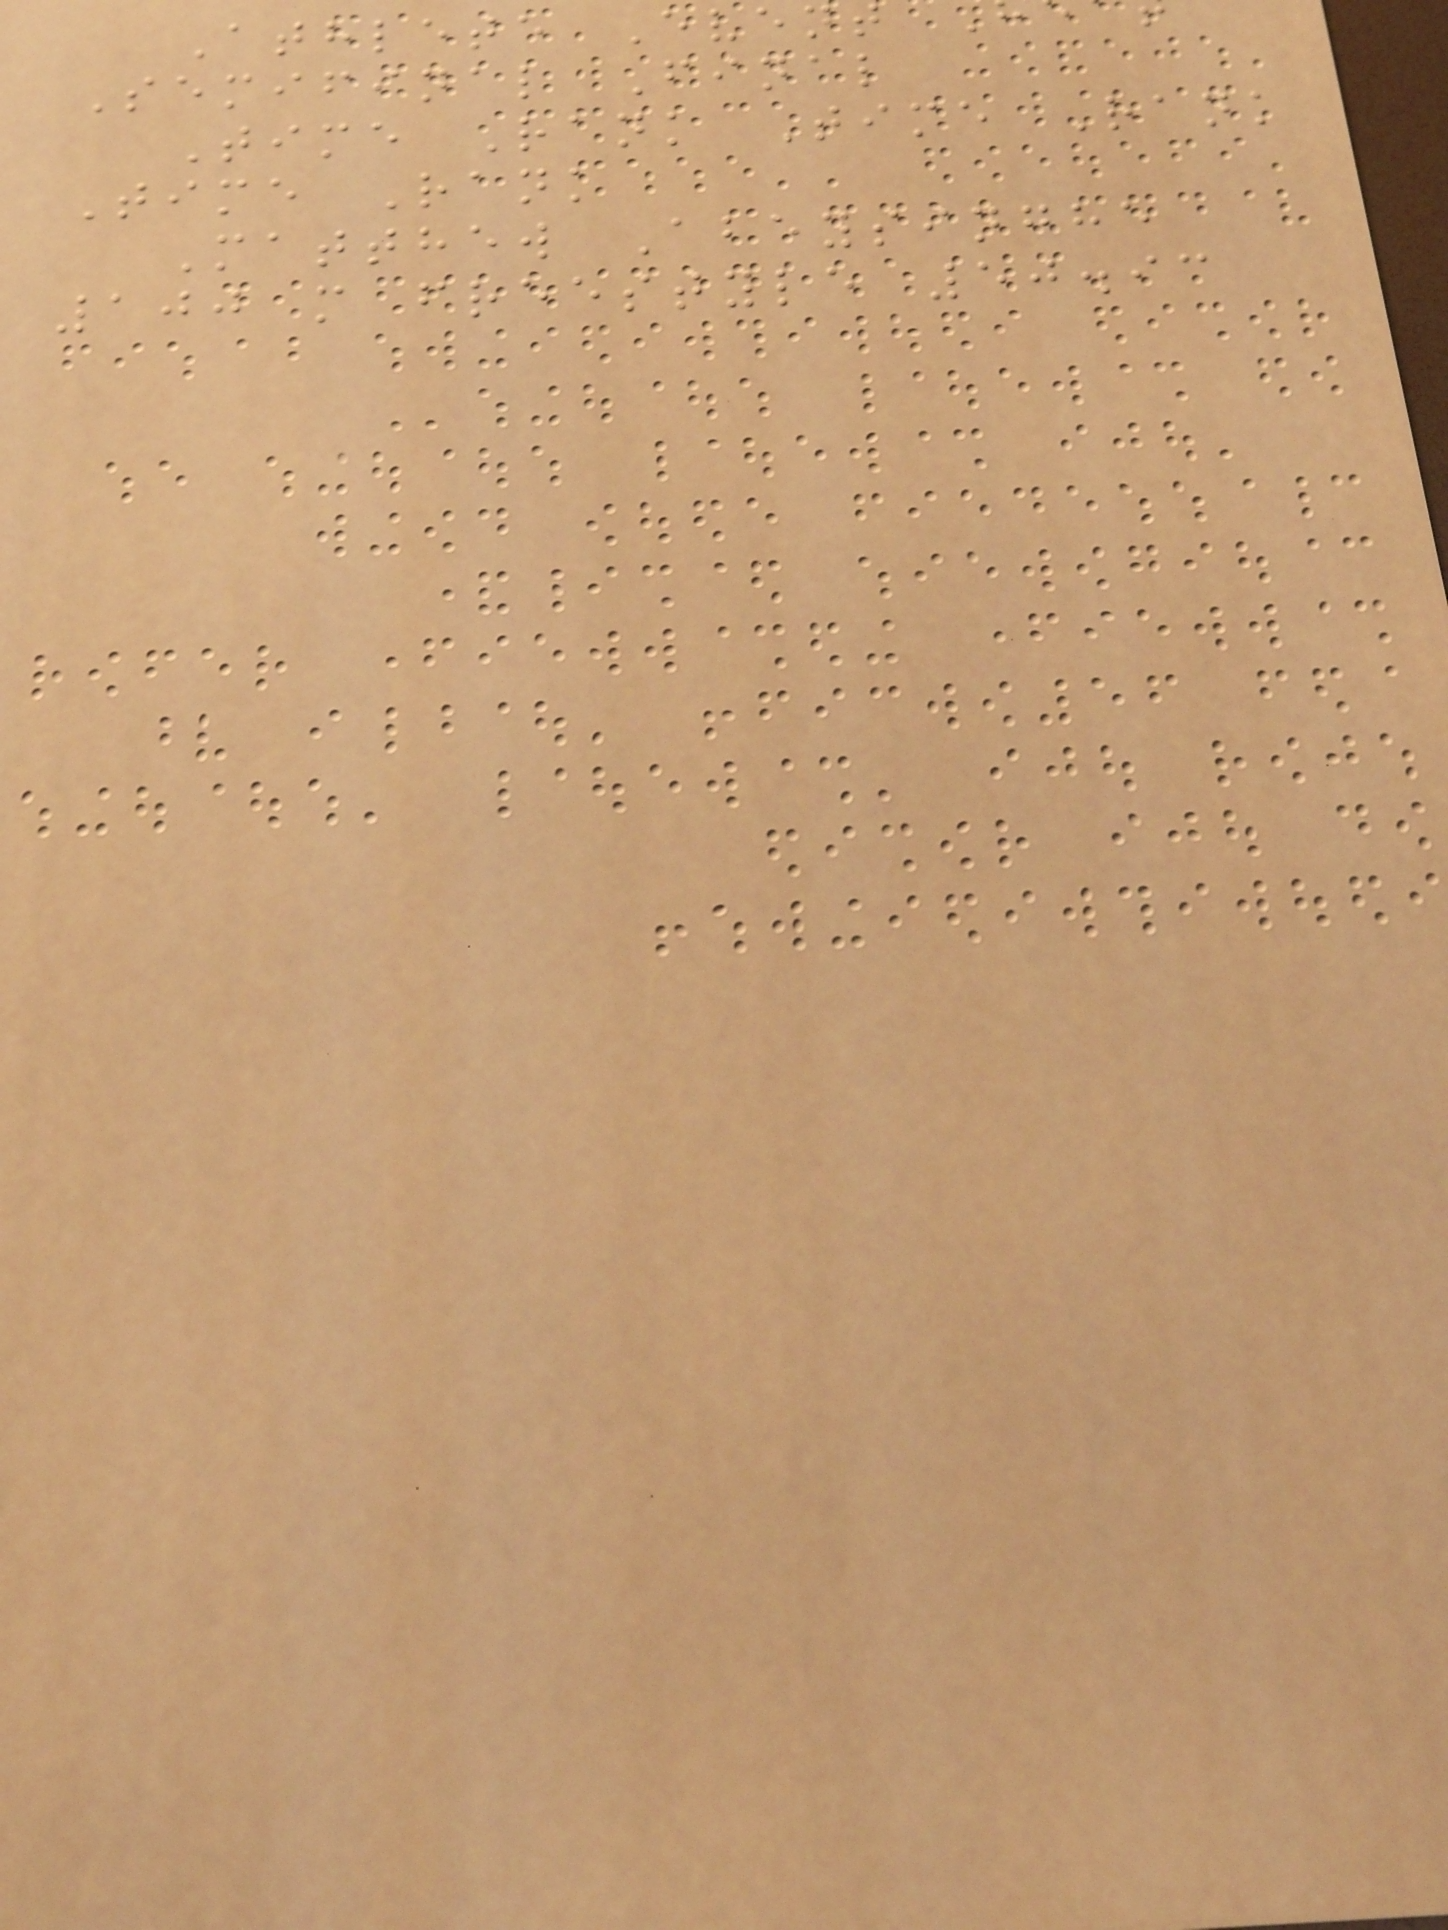Athlete Event
Semifinal Final
Time Rank Time Rank
Time Rank
Matthew Abeysinghe
100 m freestyle 50.93
